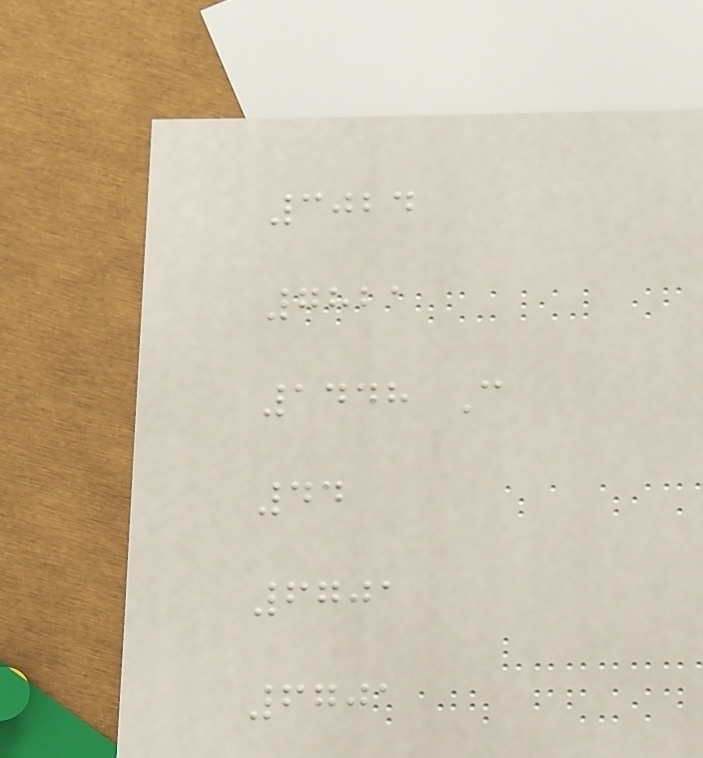3024
7821
1448 C
44
6701
6701
